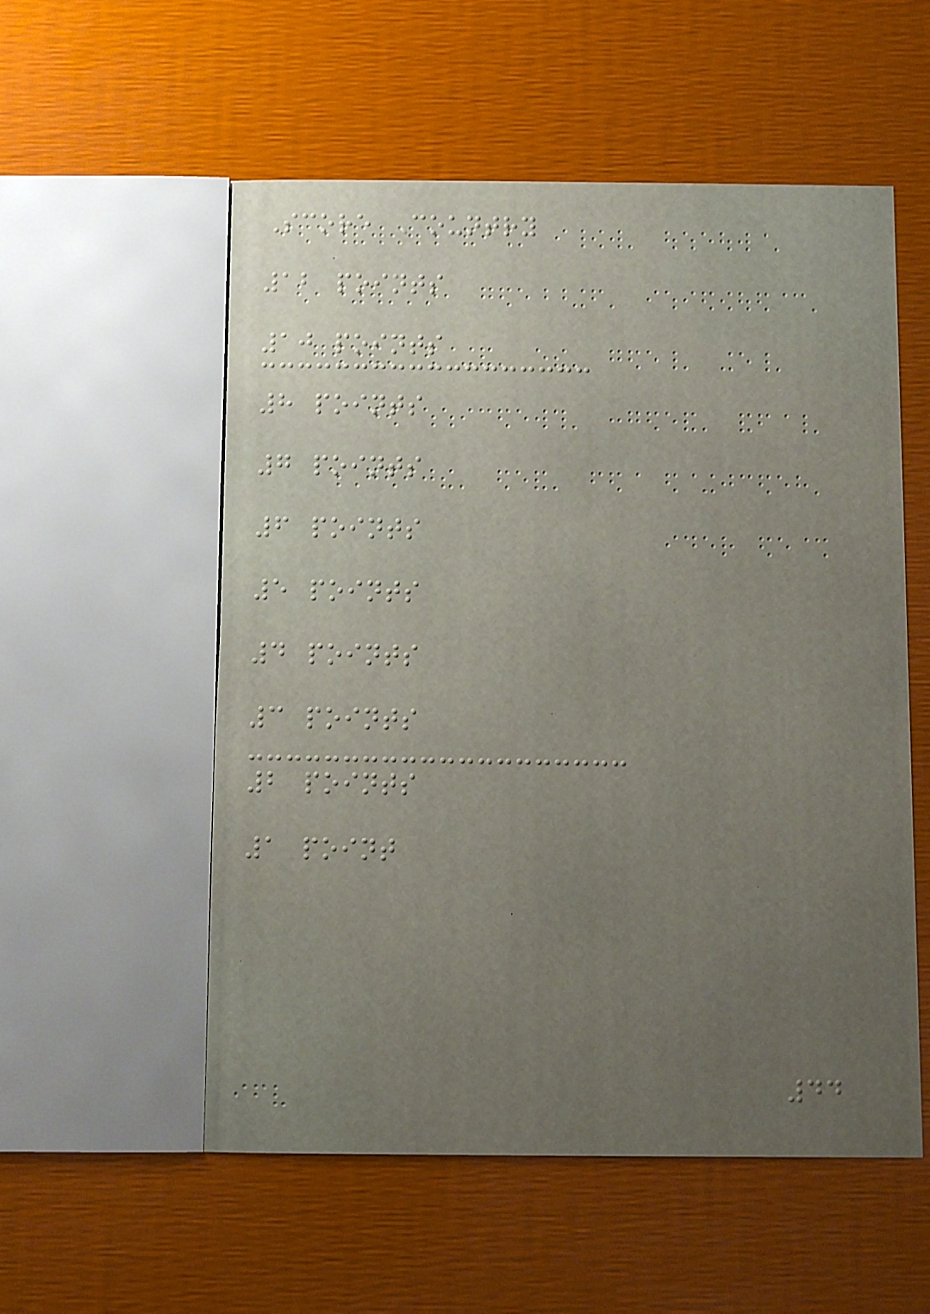Score Country
12 points
10 points
8 points
7 points
6 points
5 points
4 points
3 points
2 points
1 point
44
